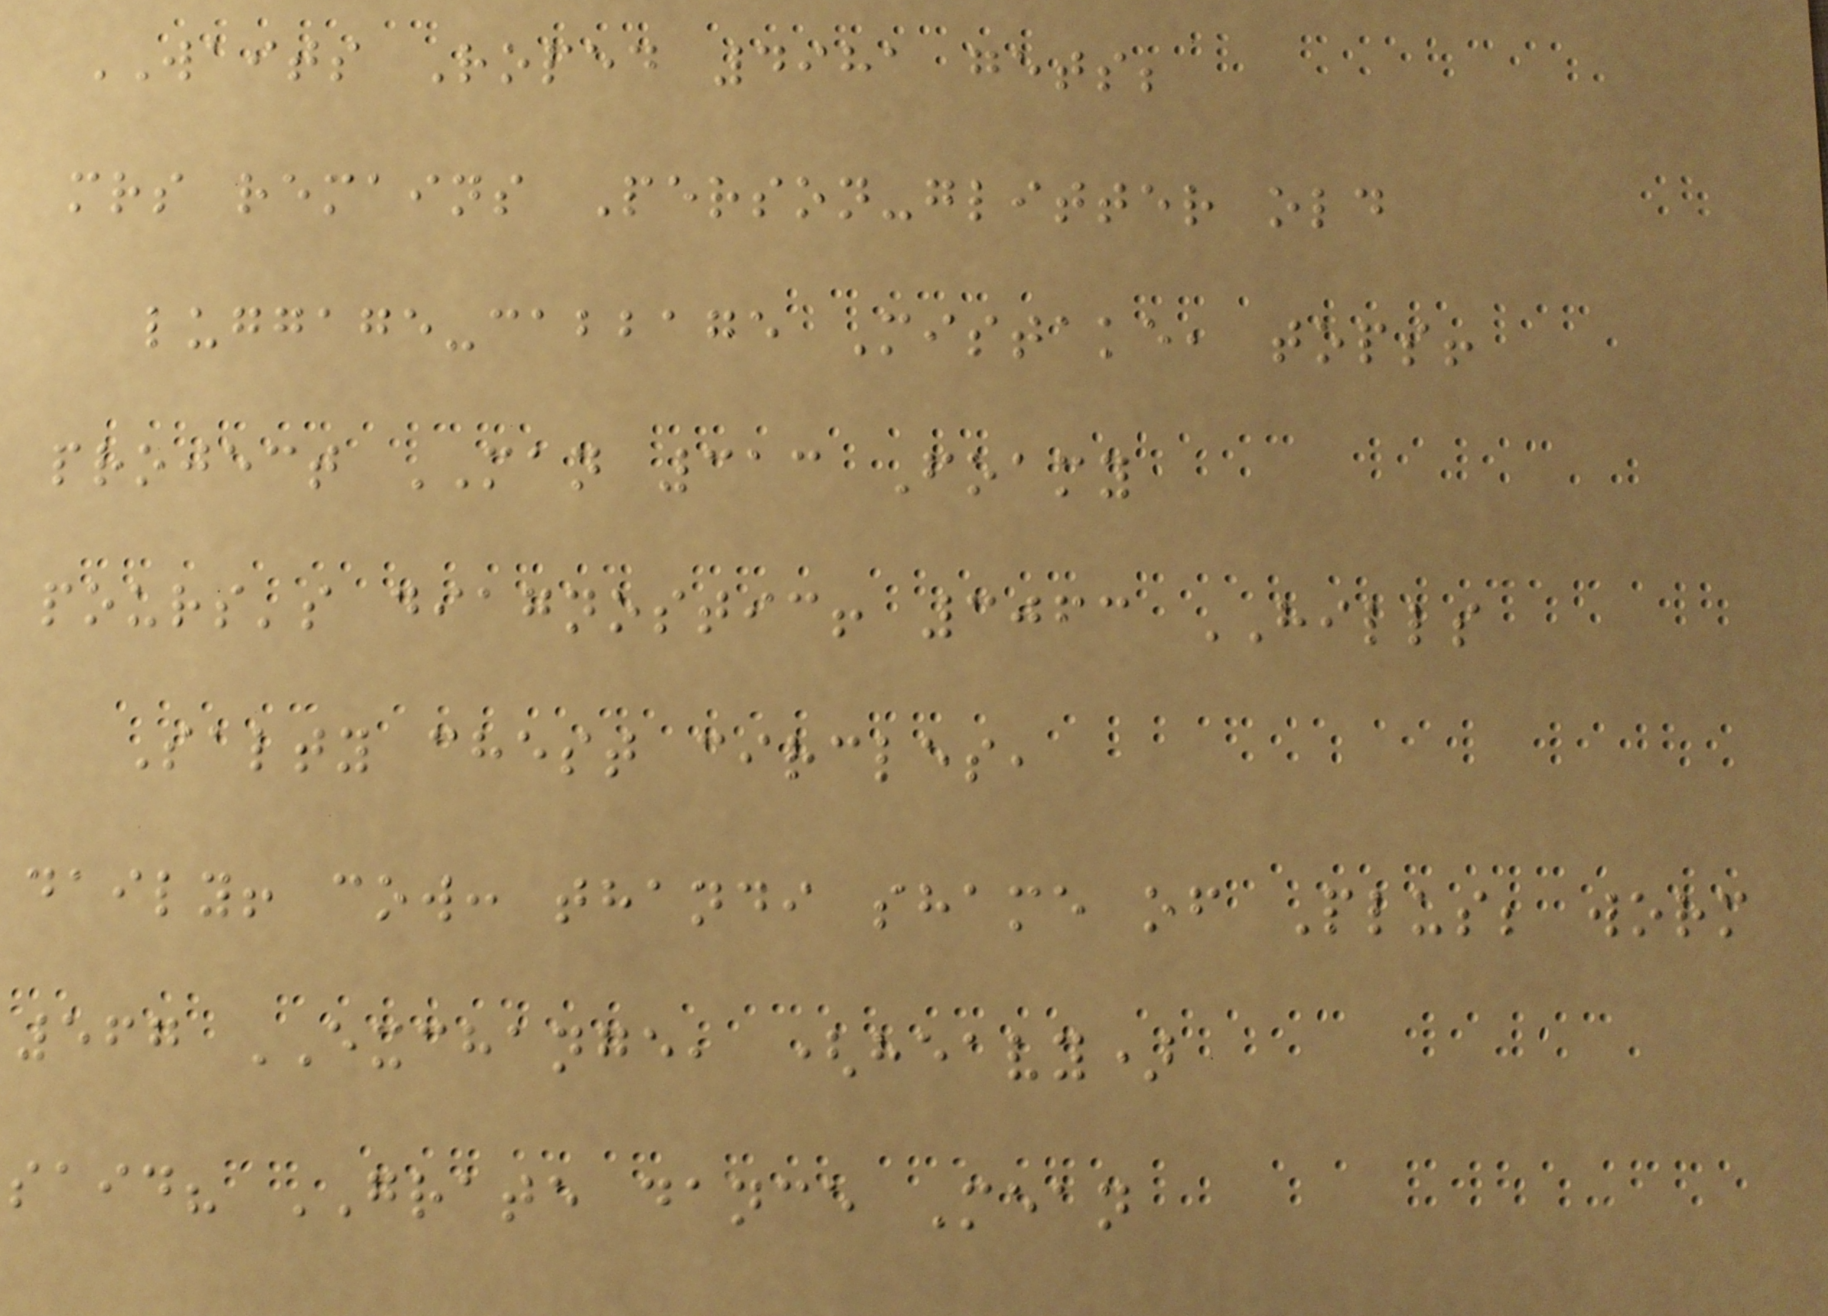WAITS Roped 4981 gets;
mrs remains Person-glitter old
luggage-cabbage Mistake, tops!
project MAN 313 Foamy
pours's diagnostic! 3063 HILLS
Salty chest circles,
daily! cow: thandi shame of Plus; worm
567 EXCHANGE, (heavy)
said? GRATE dance Mean
